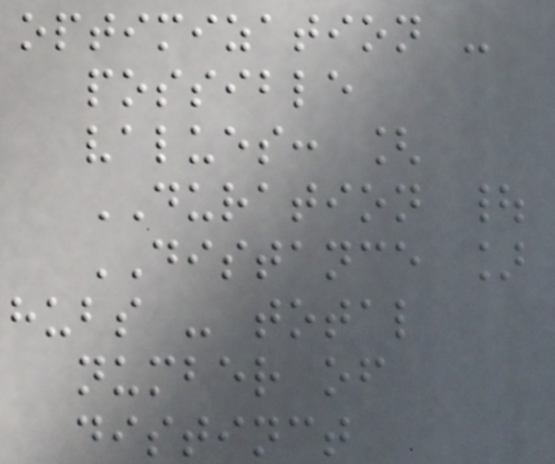optimization -
possible
values: [
DURATION |
DISTANCE ]
hubs - total
number of
distinct
